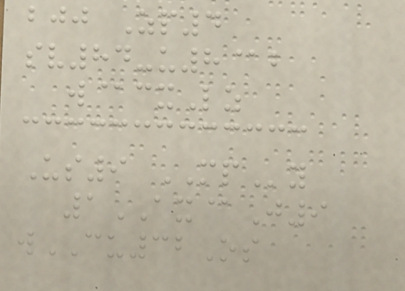bjj Zp4
sv84-u8@b
w@cxLz
Us9 MPy
1AX@J9
wCU32Os
